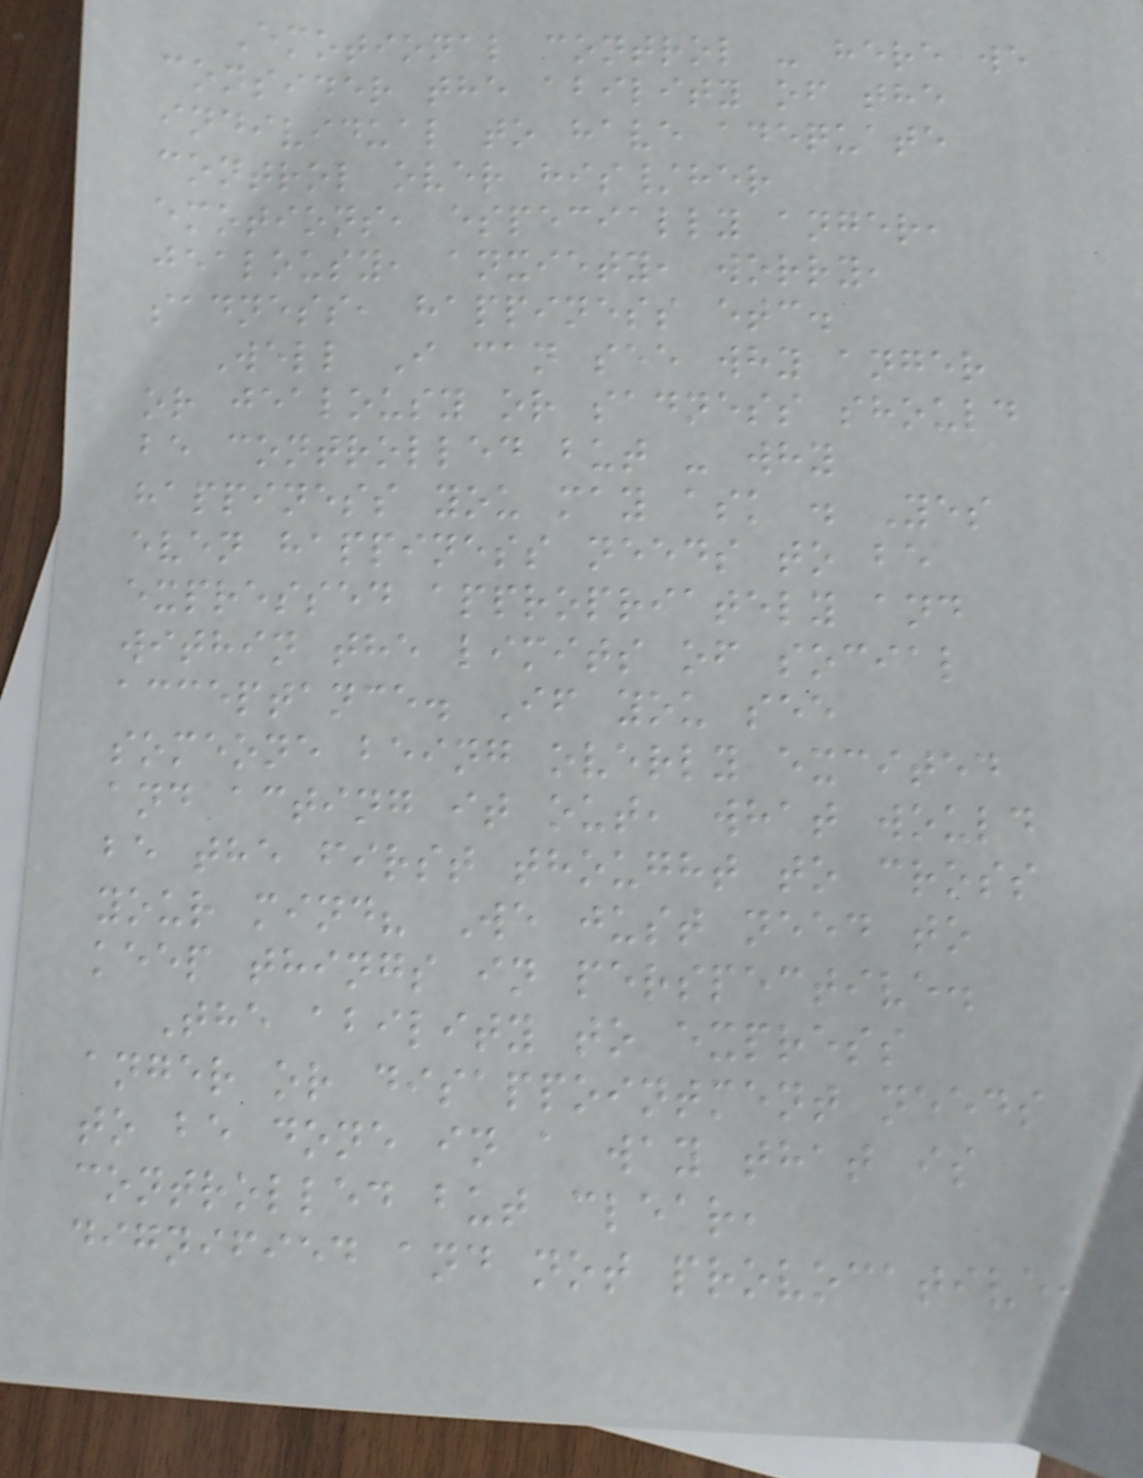Emotional control - here we
consider the ability of the
individual to have adequate
control over his/her
emotions, especially anger,
jealousy, anxiety, worry,
sadness, happiness etc.
Well I can see why anger
or jealousy or sadness should
be controlled but - why
happiness you may ask . Yes
even happiness needs to be
expressed appropriately and
within the limits of social
acceptance. If you see
someone being overly excited
and acting it out, what would
be the first thought to cross
your mind? We just need to
keep things in perspective.
The ability to express
anger or disappointment needs
to be done in a way that is
controlled but clear,
dignified and not provocative.
